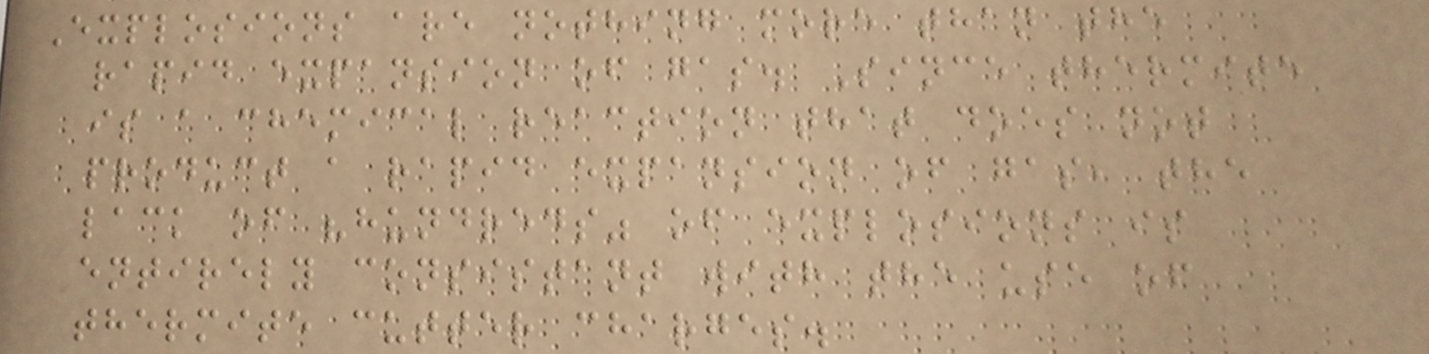Explosions are nothing more than the
rapid expansion of gas. Since thermite
is a chemical reaction that does not
product a rapid expansion of gas, the
lack of "hundreds" of explosions is
entirely consistant with the use of
thermite cutter charges.
